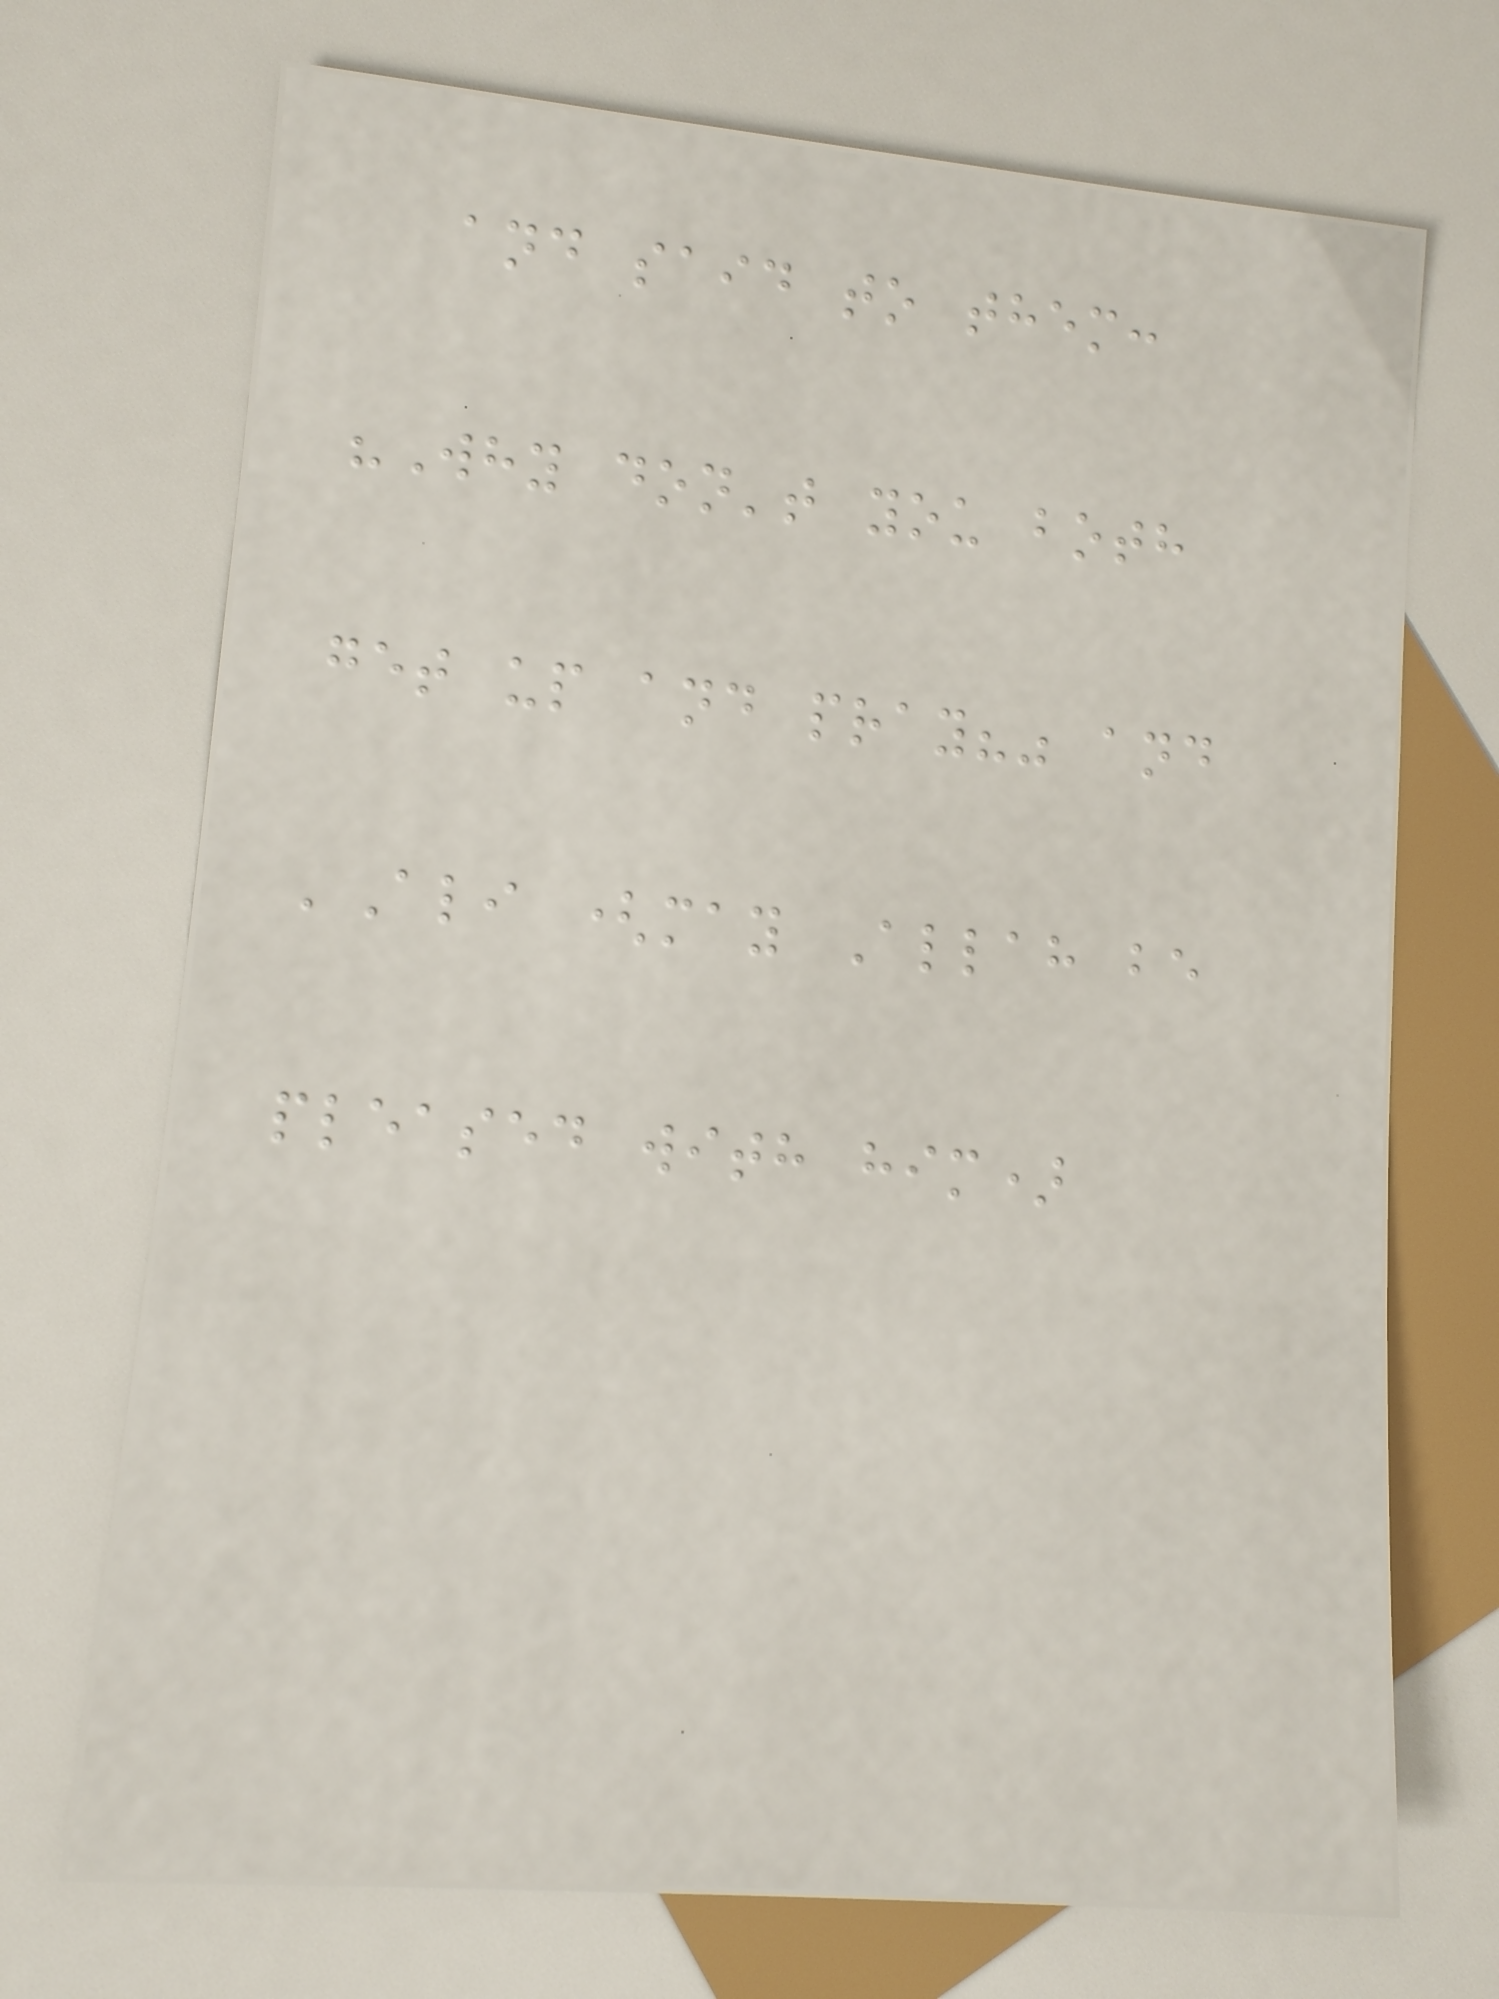and said to them:
"Why don't you both
get up and pray?" and
'Ali (may Allah be
pleased with him)
